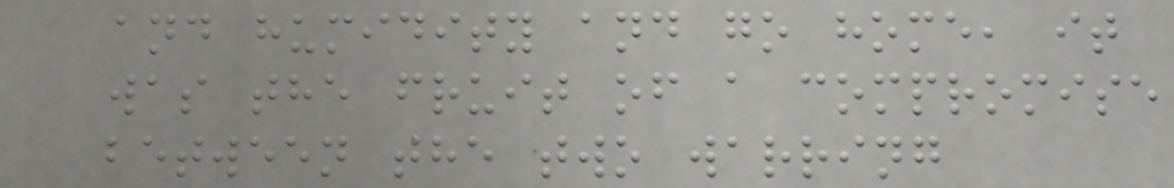and humidity and go home, it
was the fruit of a compromise
between the two warring
